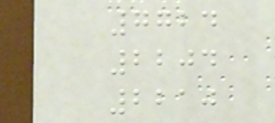7724
2204
2210
